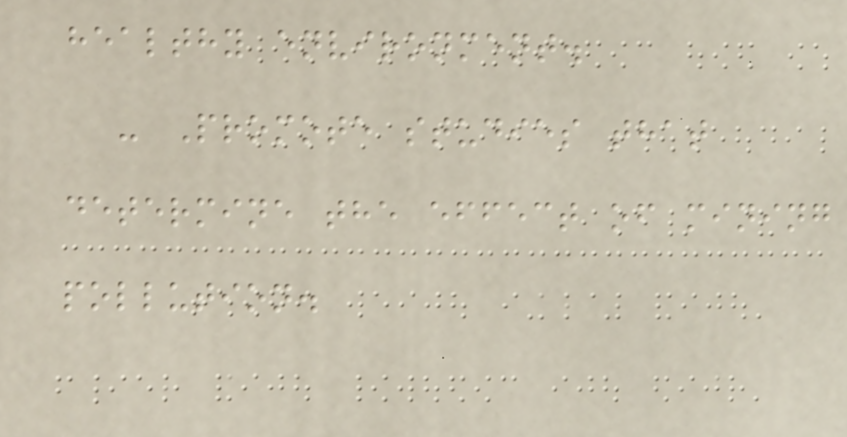healthy environment.
- Promote studies that
determine the effect of mining
pollution.
